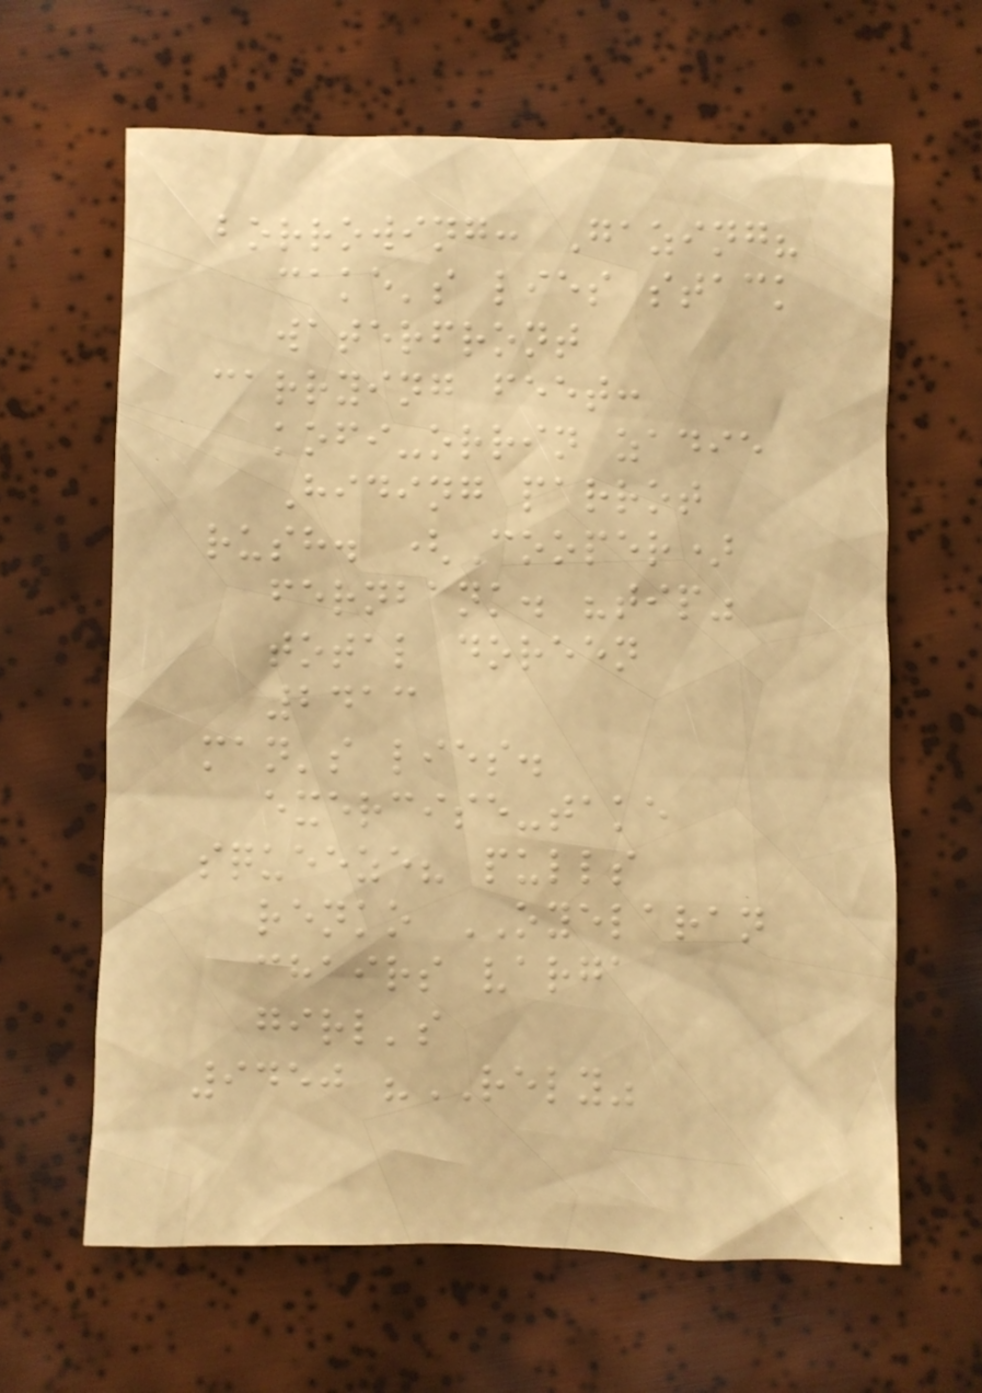borrowing: Gazing?
cake's lies stack
waterfront
carrying feet:
kofi-orrin zadie
Hiding parrot
rush. (Cooper)
fernbank. "tip"
total doreen
2413
man's lies.
exercise-take
squeeze? pulls
renko OYELARAN
chairs varga
girl's
9450 "RELY"
